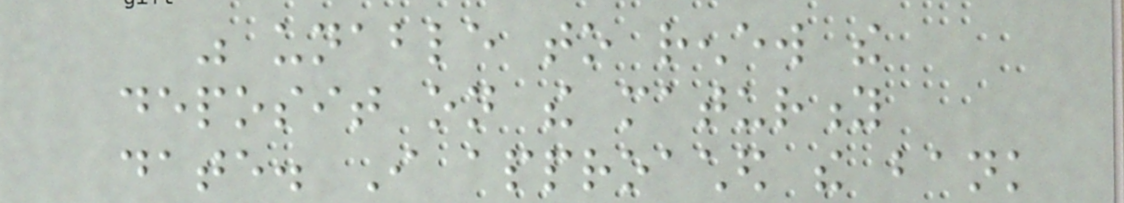was unable to renew the
deposit on the maturity
date. I approached the bank
